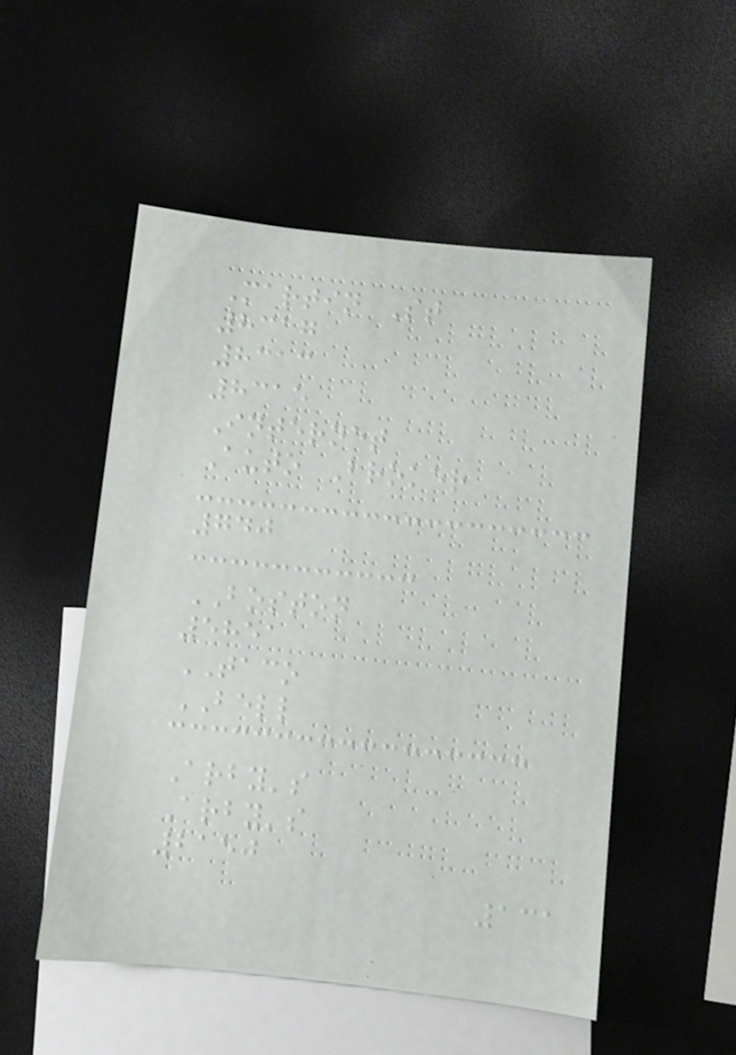Martin St
8317
8313
8315
Internet
Auto Broker
740
BOSTON
5851
TACO
BELL
Arby's
Arby's
2150
131
